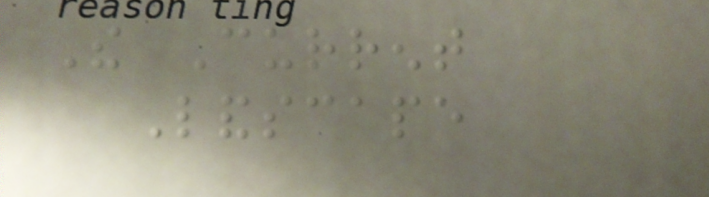The Current
Landscape
